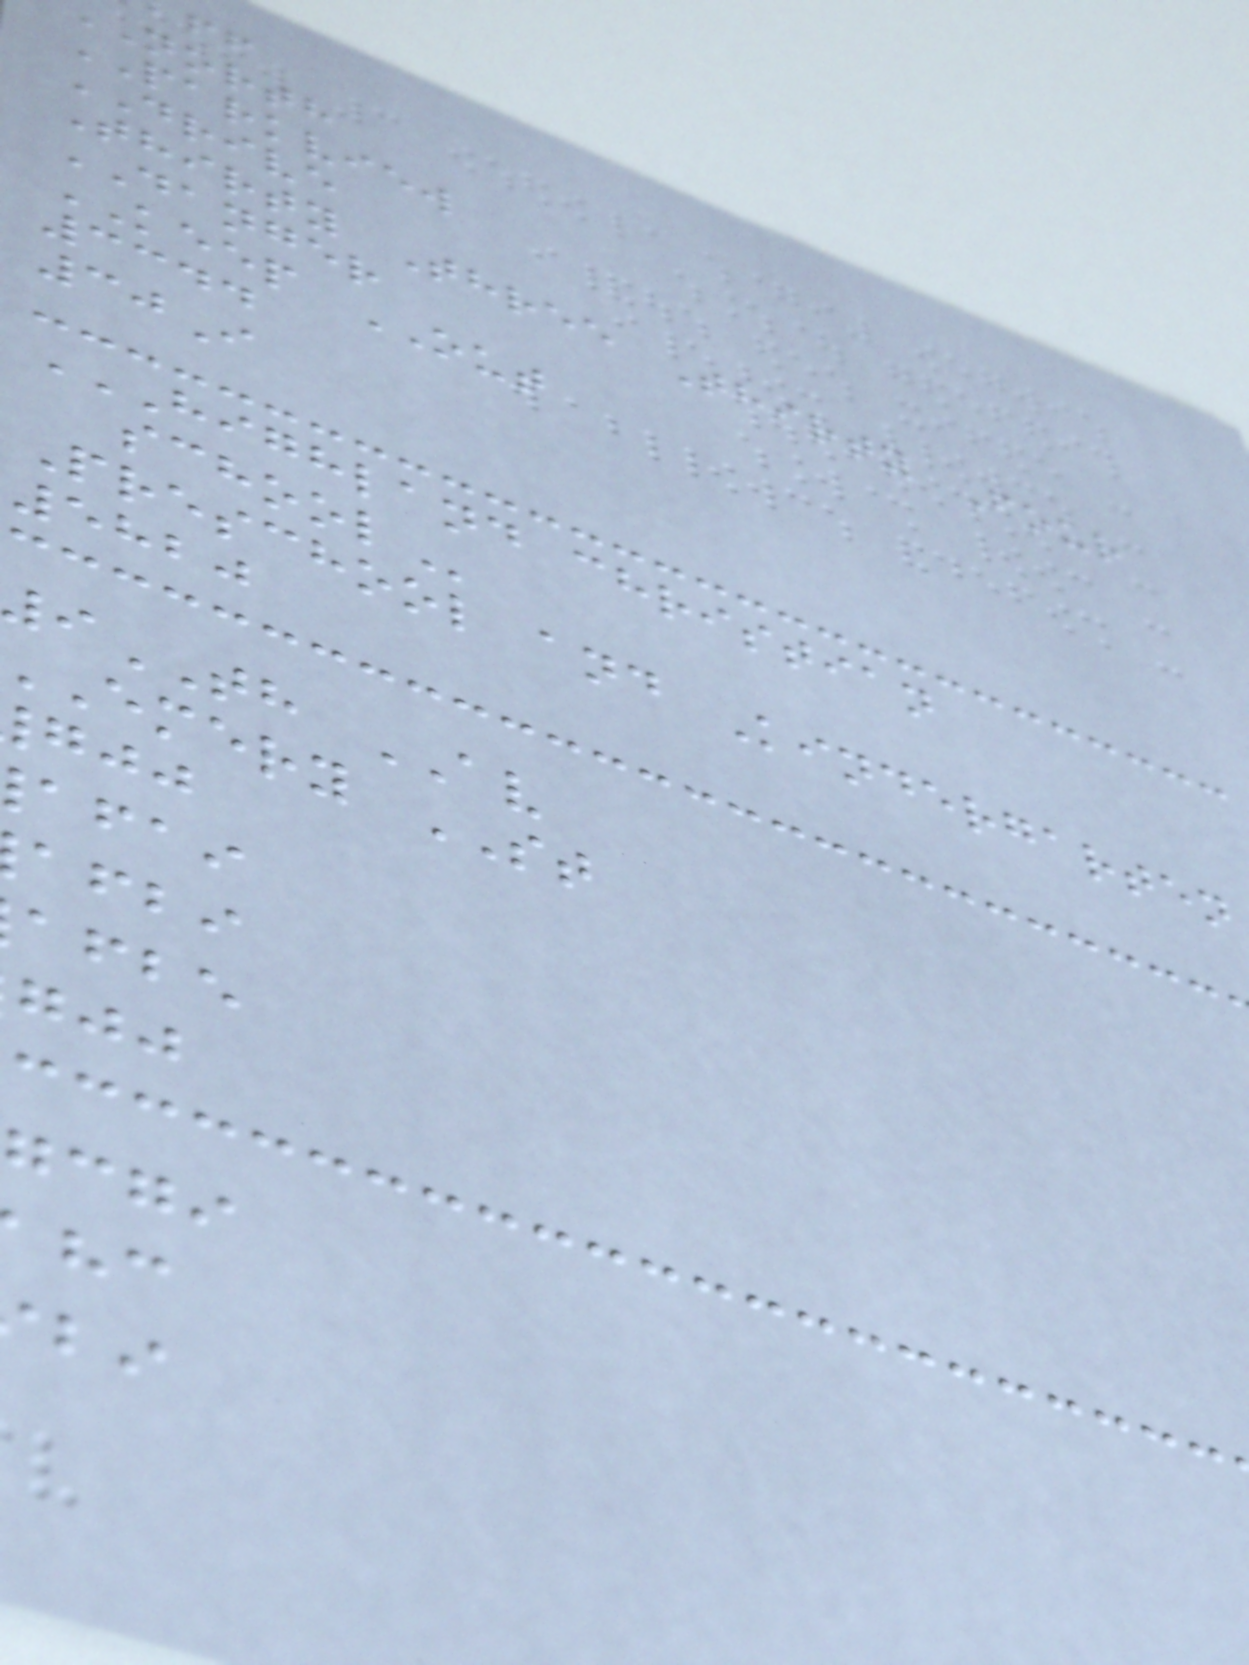north
PARKVIEW
DRIVE
Thirty Three Thirty Four
DANGER
KEEP OUT
3344
30I
HIGHLAND CHRISTIAN
Preschool and Kindergarten
5820
TH AV
emery ST
afai
afbi
afbe
gcgi
